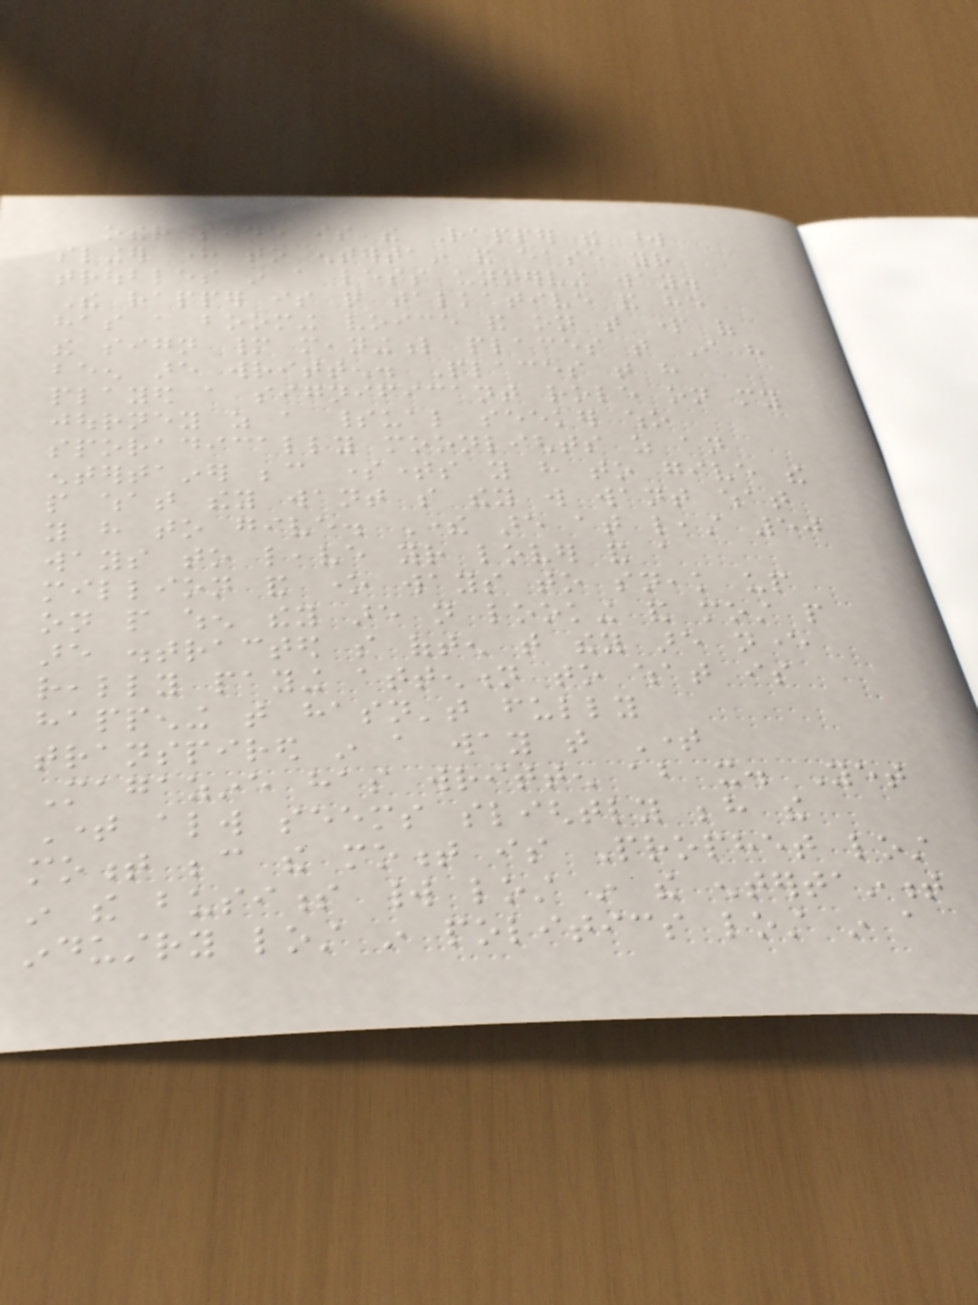other side is the Rapper the word
slinger here to entertain and ease your
troubles in a less unnerving way.
The rapper is quite talkative and he
has a booming voice and on that part of
the sign many meaningful places that I have
been are written. Places that have
played a significant role on my
journey as a spiritual seeker who
sporadically moonlights as an
entertainer because sometimes you have to give the
people what they want so they will want what
you have to give. There are at least 50
ways to leave your lover and a
million and one ways to sneak up
on people when they are not looking and most people
are distracted so often that they are never
really paying attention to what is
happening that hasn't fully
transpired in a way that Time
Magazine has written about it. Yet
Time always seems slightly behind the
moment because the moment is Prophet lost
in the business world lost in the entertainment
industry lost in politics lost in a
